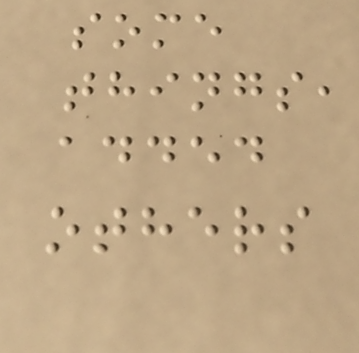some
things,
added
others
